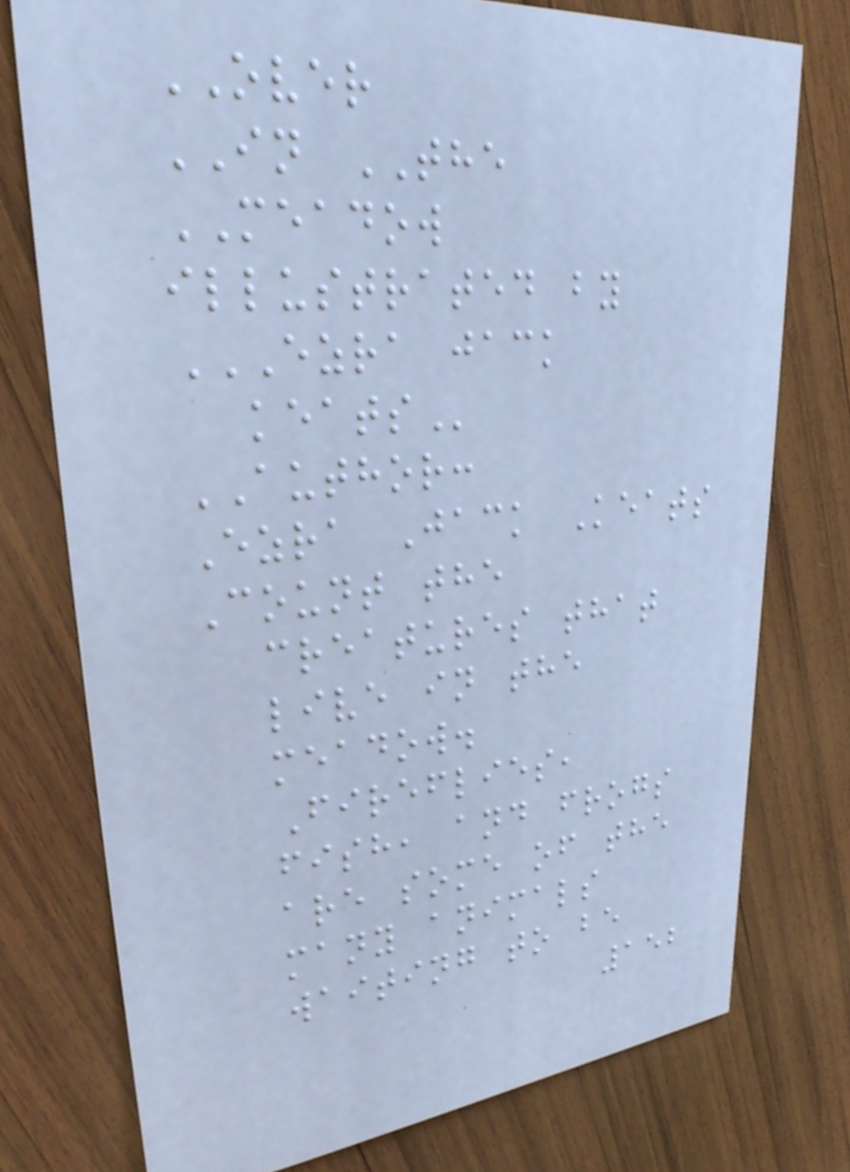OVER
IN THE
MEADOW
illustrated by
EZRA JACK
KEATS
AUTHOR:
Ezra Jack Keats
Count the
creatures that
live in the
meadow.
Fireflies,
fish, and frogs
are some of the
many animals
waiting to be
152
